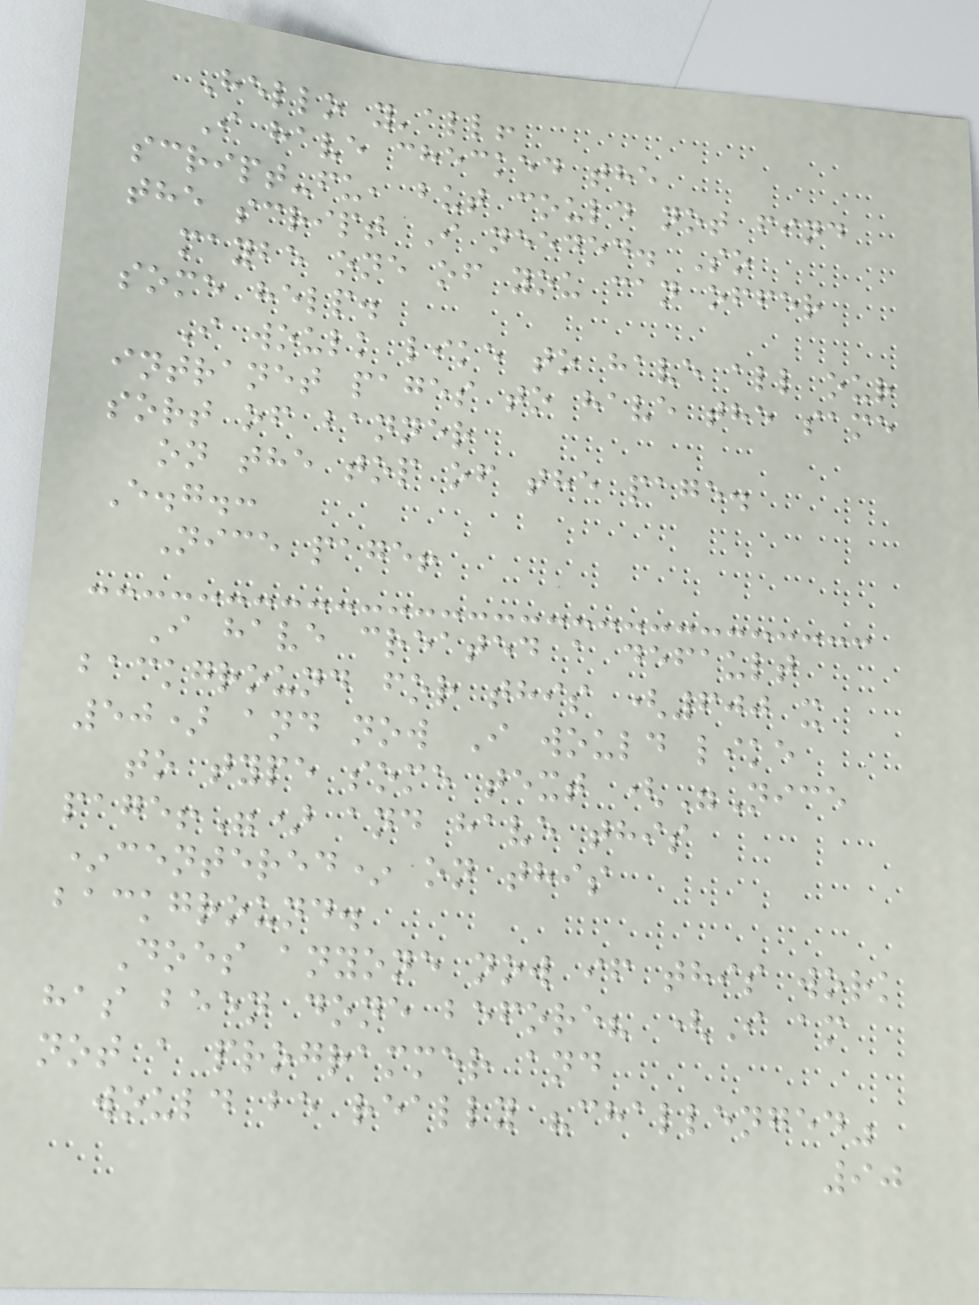Hello y'all!
I have checked the
script-fu, but could not find
the script I needed. So
maybe one of you can offer
some help.
I woulk like to have all our
intranet pages to have the same
sort of banner
on the top of the page.
E.g.:
Nice page!
I have created a default
background for this (600 x
50) and now I would like
to type some text ("Nice
page!") and have this
*centered* on this
background.
Does anyone now if this work
has been done before? (I am
not a programmer and
would be really "challenged"
90
